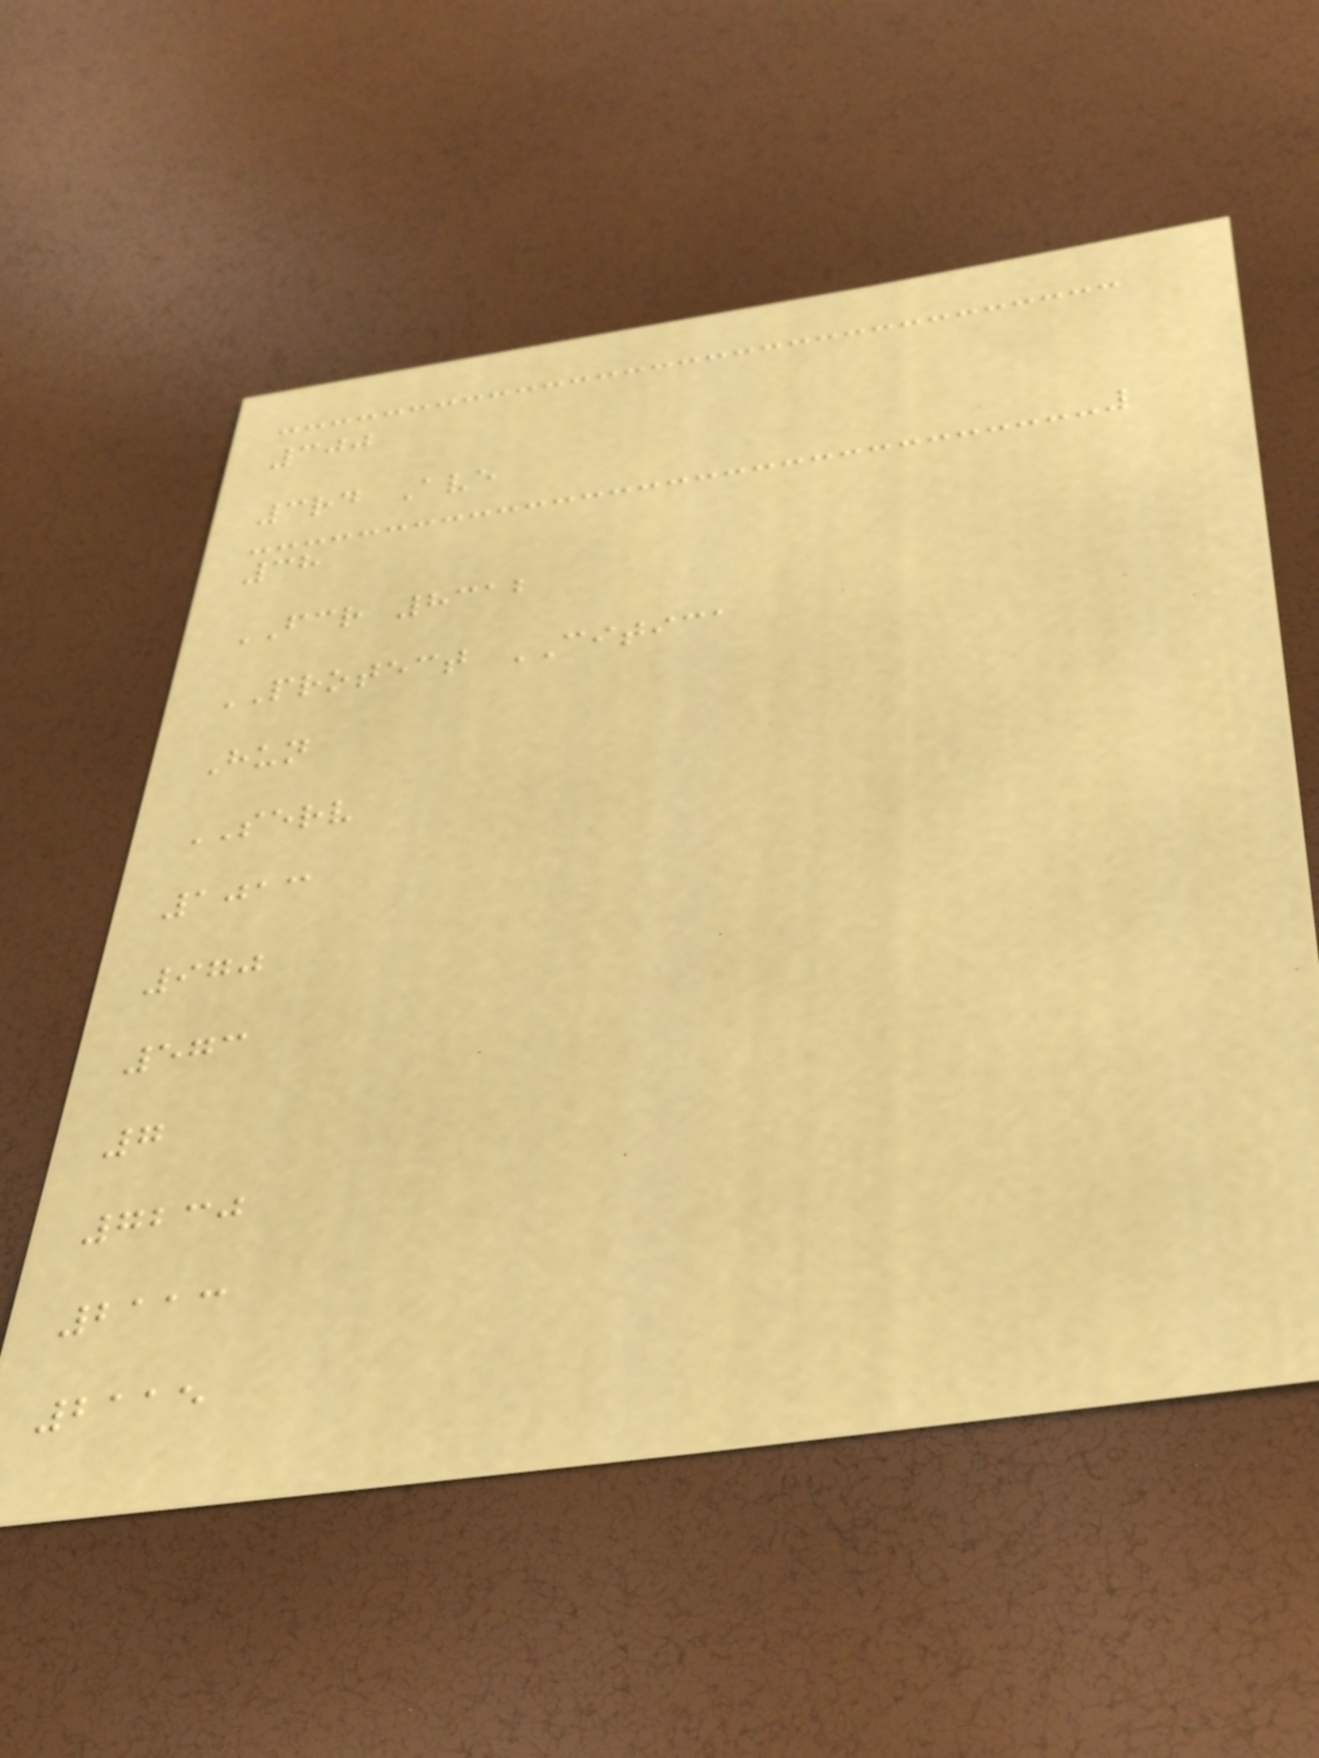300
3rd Ave
38
FCR 8312
PROTECT CITICA
Hun
SERV
1013
970
573
7
7230
2113
2115
